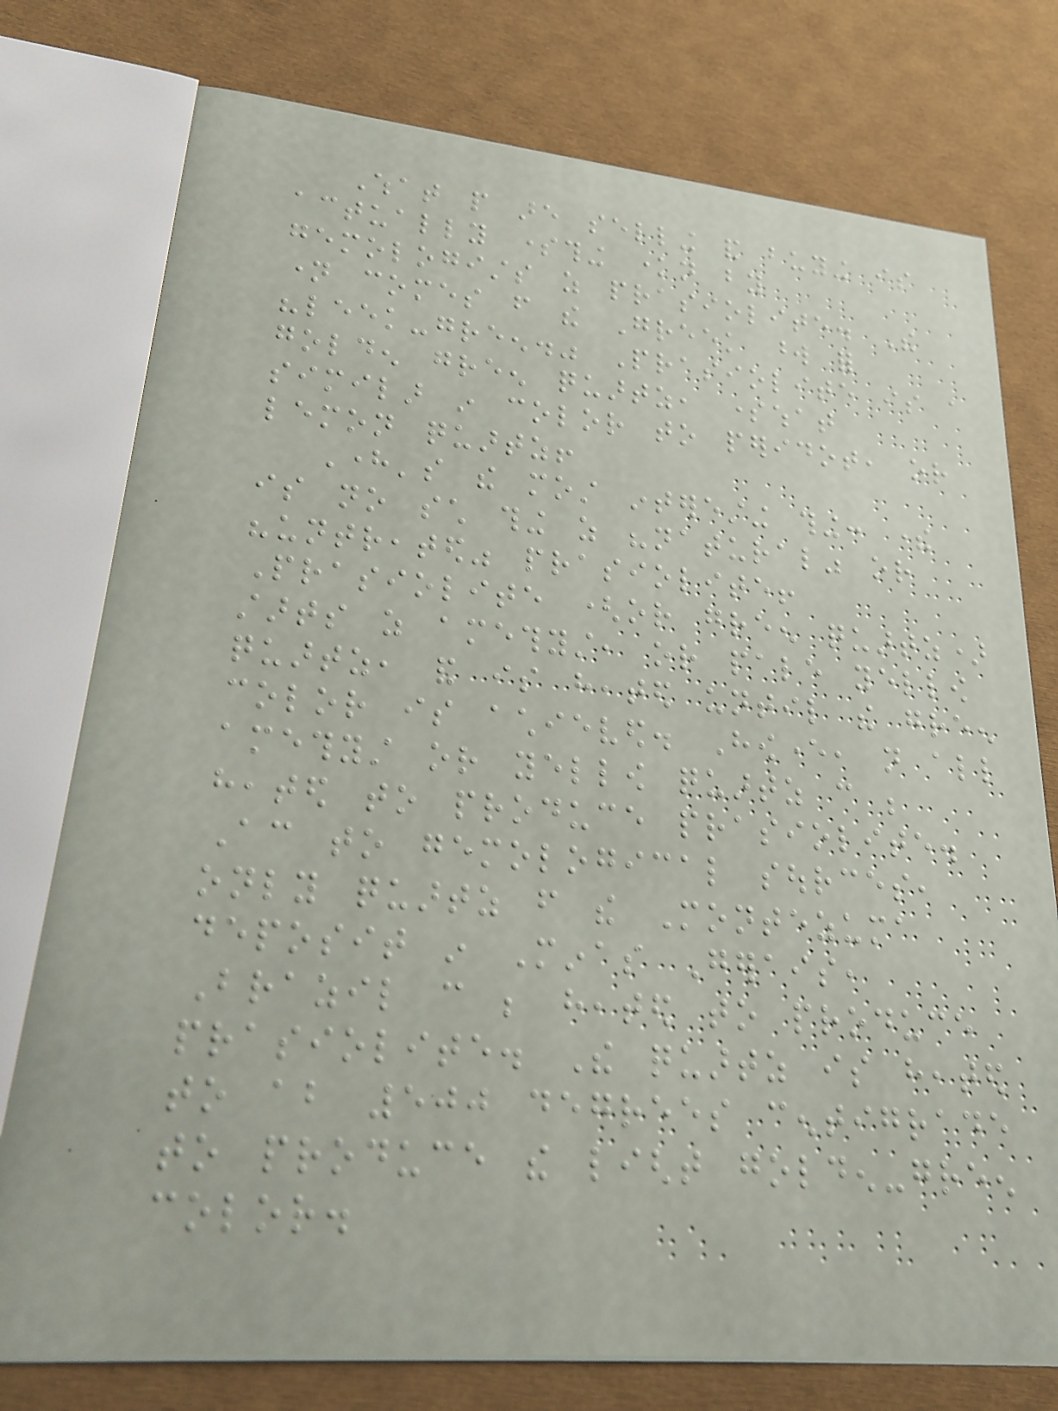What people are selling and buying is
actually something known by
gemologists as prasiolite. The
name comes from the Greek word for
"leek-green." Prasiolite is a
golden green quartz, somewhat
similar in color to peridot, or
lemon quartz!
Here's the most interesting thing: there
is no such thing as "natural" or
"untreated" prasiolite!
Prasiolite (or green quartz)
starts as amethyst, or pale yellow
quartz, and is heated until the green
color is achieved. However, not all
amethyst or yellow quartz can be
heated to produce prasiolite.
According to gemological sources,
only quartz from the Montezuma
deposit in Minas Gerais,
Brazil can be heated to produce
prasiolite. The quartz is heated
to about 500 degrees centigrade
to produce the light golden-green
color.
